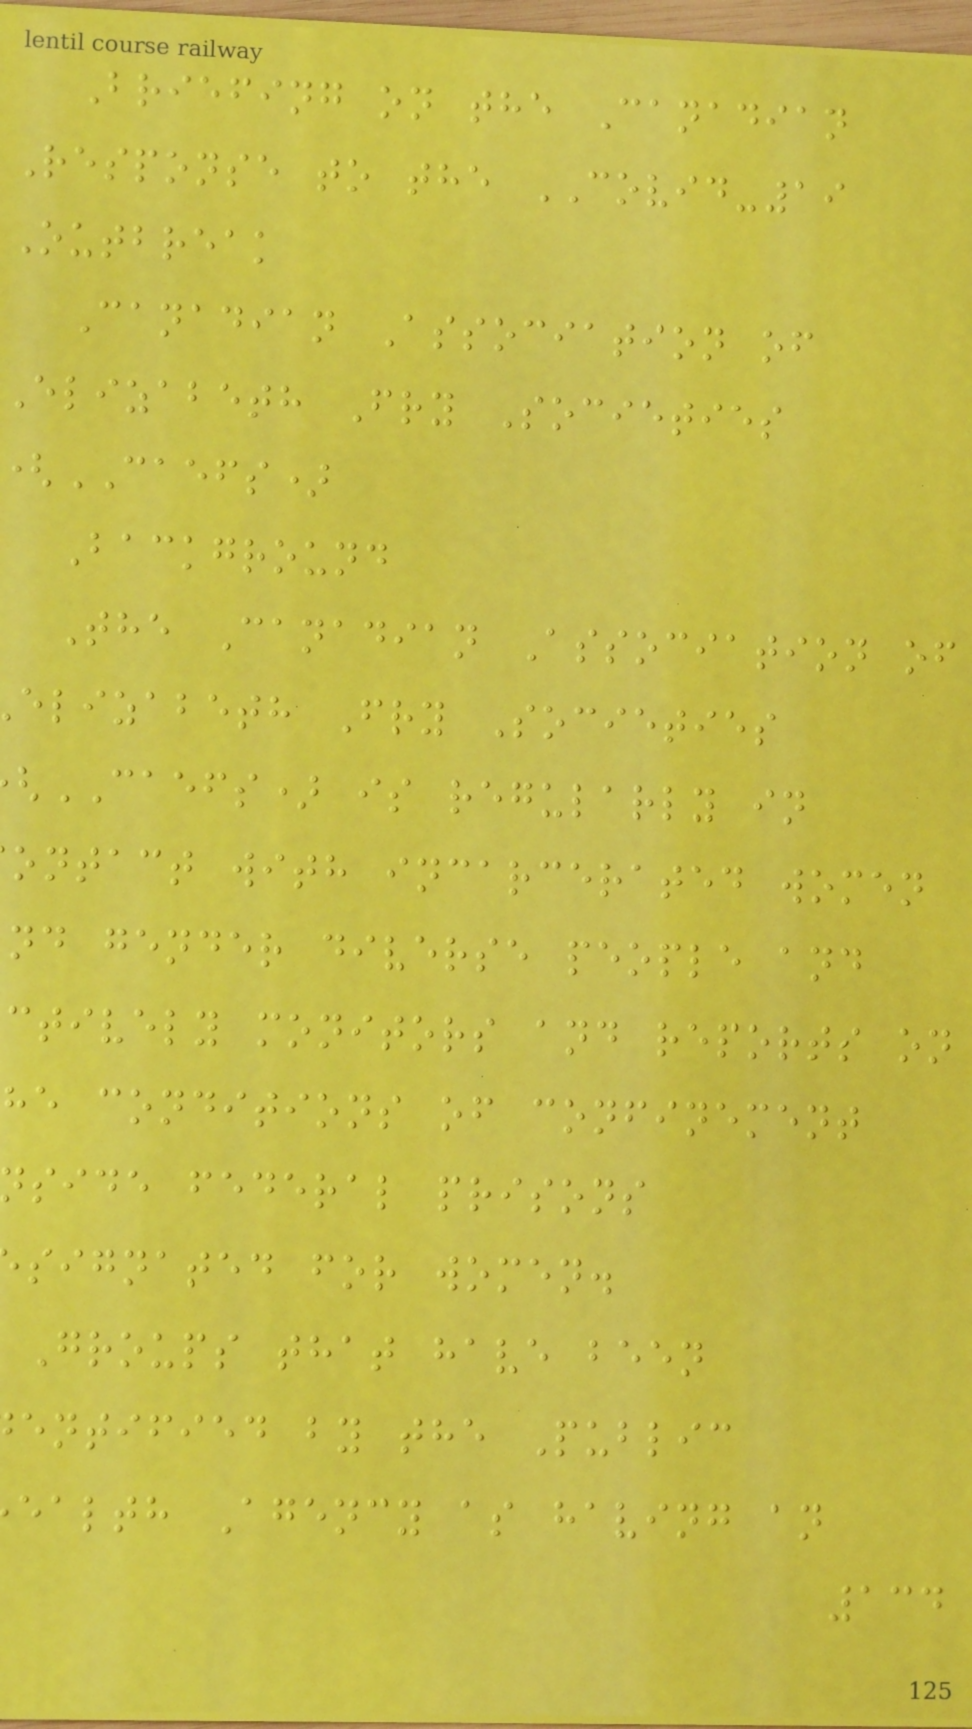Briefing on the Canadian
Response to the COVID-19
Outbreak
Canadian Association of
Elizabeth Fry Societies
CAEFS)
Background
The Canadian Association of
elizabeth Fry Societies
CAEFS) is regularly in
ontact with incarcerated women
nd gender diverse people and
ctively monitors and reports on
he conditions of confinement
side federal prisons
signated for women.
Groups that have been
entified by the Public
ealth Agency as having an
134
